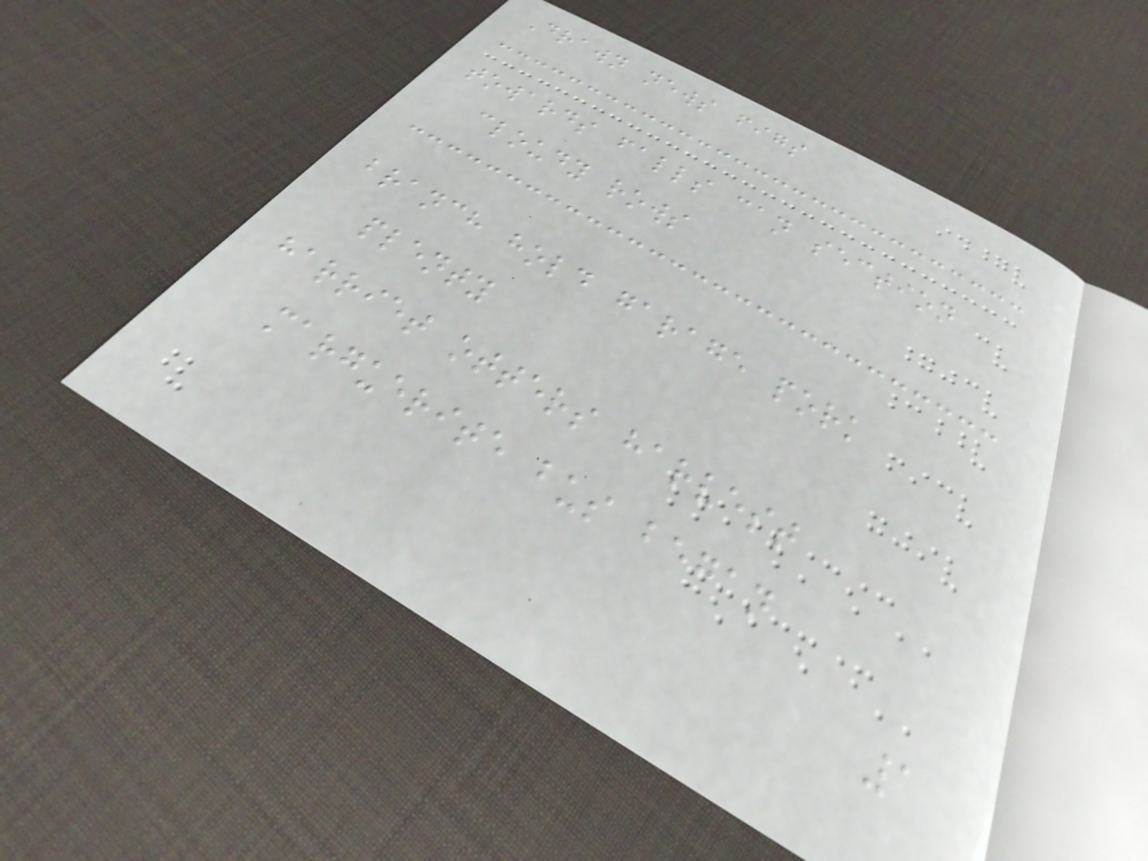Drawn news figs
towards falls can section
cloudy rows
branch hold garage pork
plenty
harriet otters harvest
marguerite bus began
1
